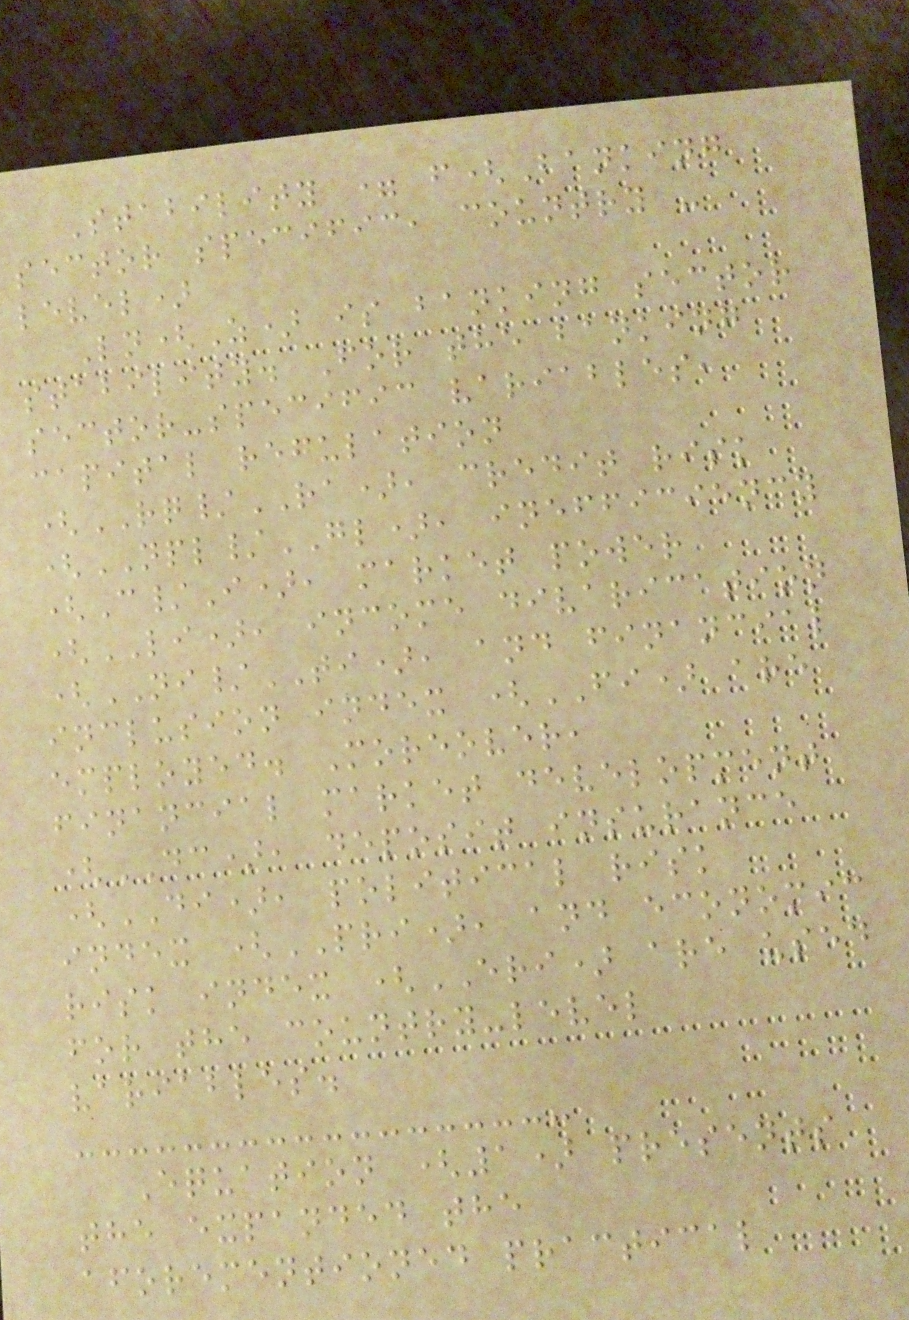Stability = f(Banking
sector specific, country -
level)
Ln(Z) is banking sector
stability. For the banking
sector-specific variables,
capital regulation
(RQ/RA), credit risk
(NPL/GL), inefficiency
(C/I), market power
(LI), income divarication
(NI/TI), and financial
inclusion index (FI) are
employed. Moreover,
financial market development
(DC), deposit insurance
(DI), political risk
index (PRI), and economic
risk index (ERI) are used
for the country-level
variables.
Equation (1) presents
the expanded the
aforementioned practical
